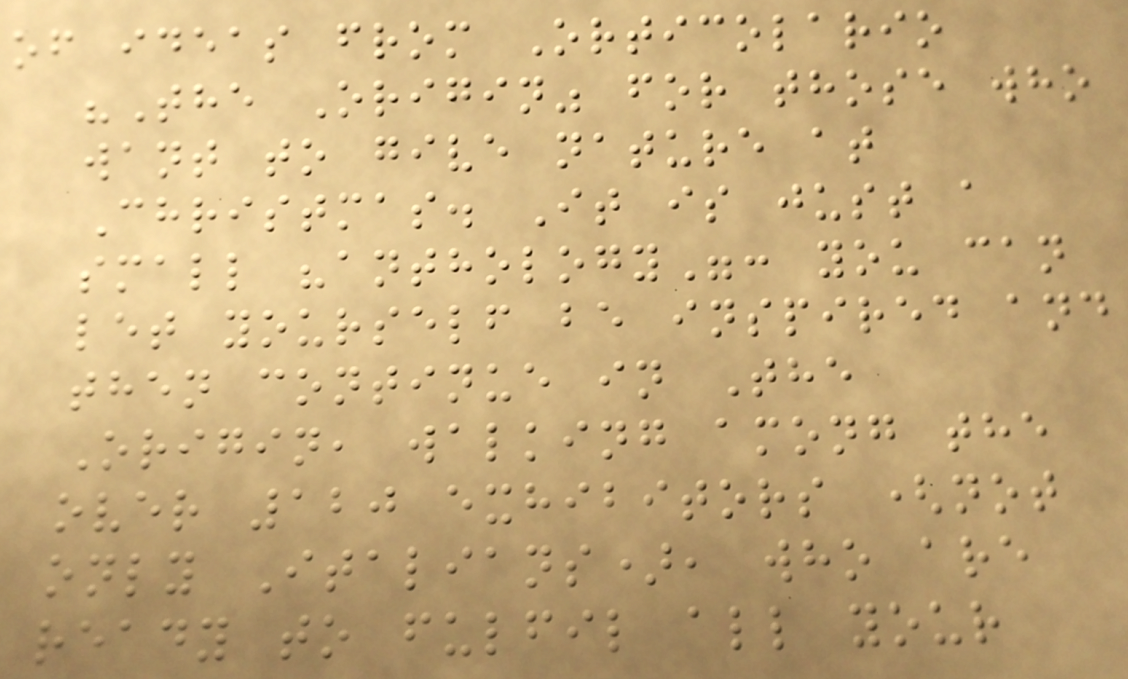of ideas from Orticolario
"The Origin" for those who
want to give nature at
Christmas. It is just a
small "anthology": you can
let yourself be inspired and
then continue in The
Origin, walking among the
over 120 exhibitors (not
only Italians), who are
ready to fulfil all your
